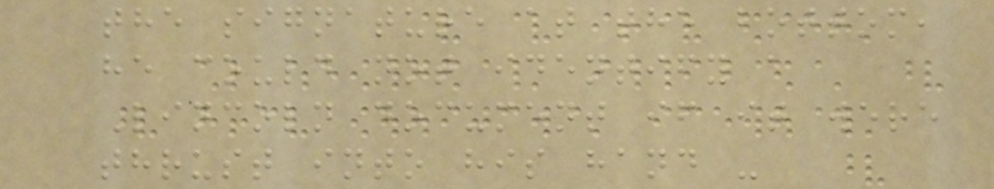the signature at the bottom,
he could not identify a
Lincoln document if it were
thrust into his hand -
